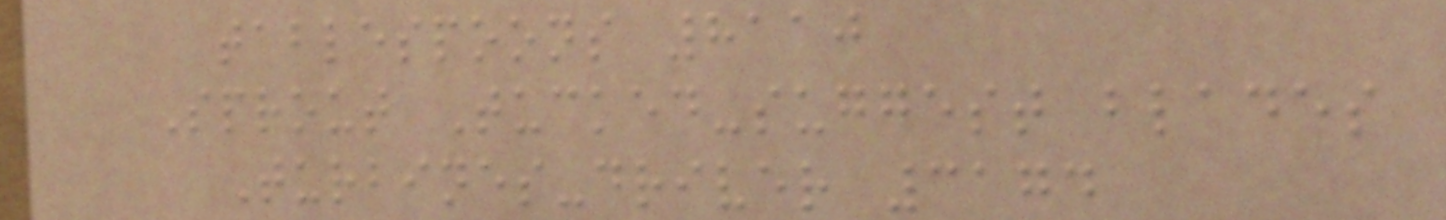tablespoons 8110
Sprout Tucked-suggest blades
Turbines-driver 3174
